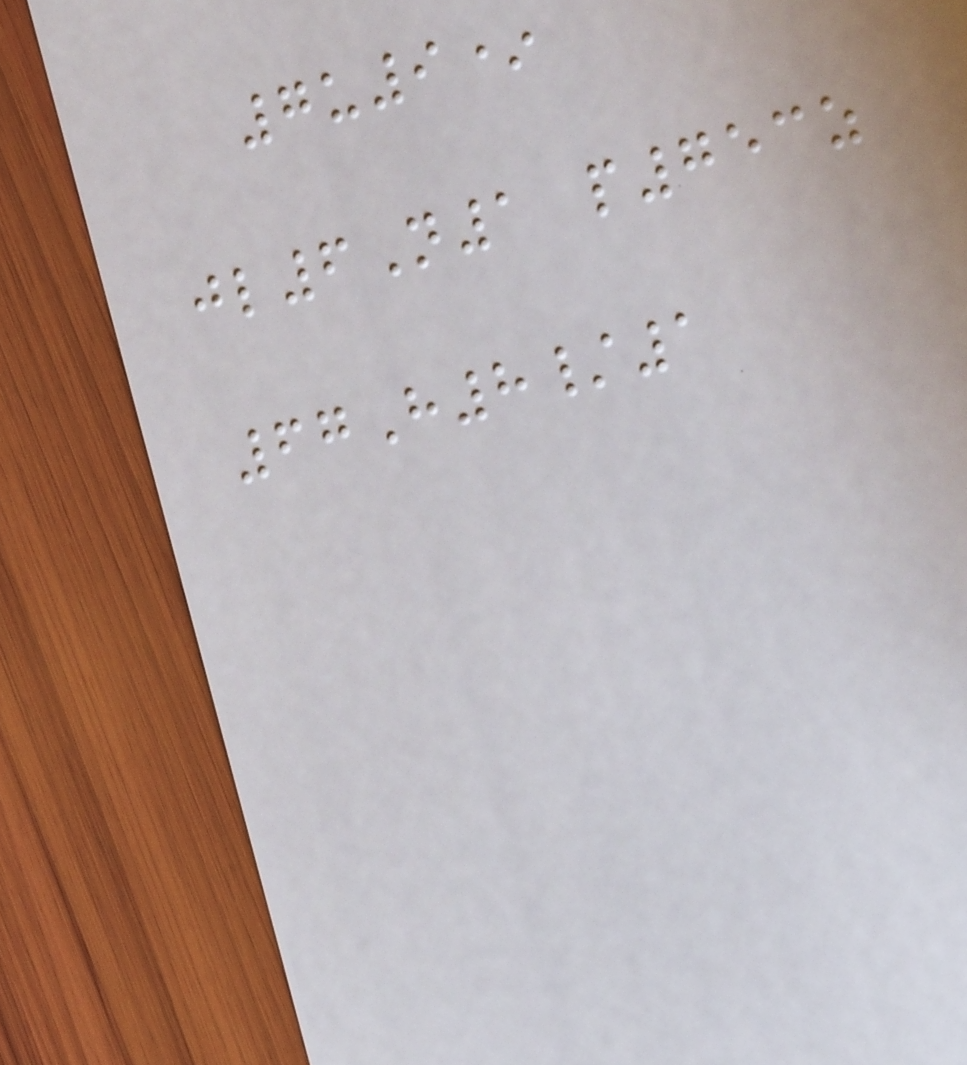7u9*
jl6N1 p753z
67H8/1
